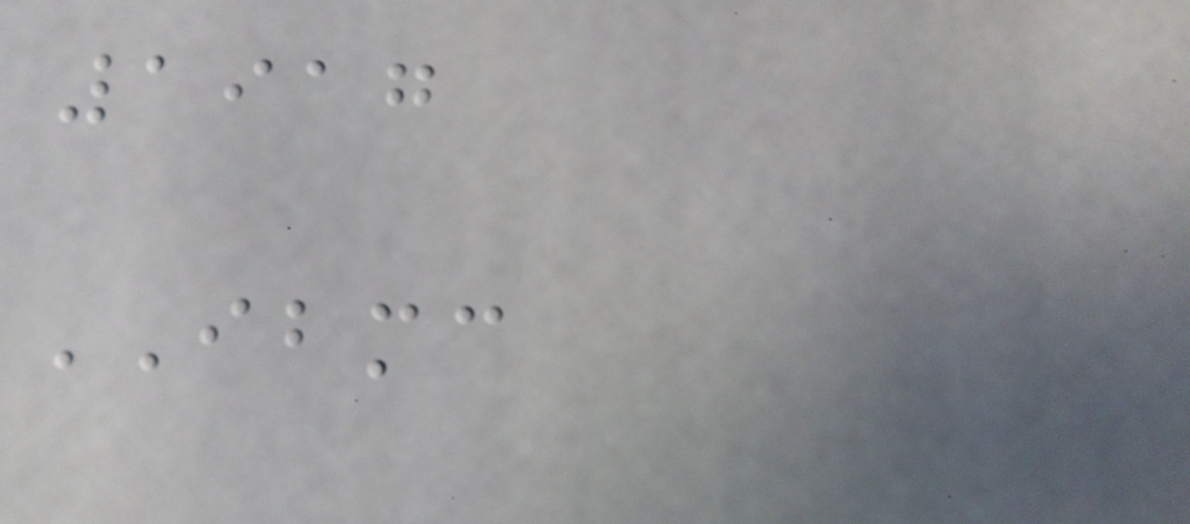1917
IBMC
